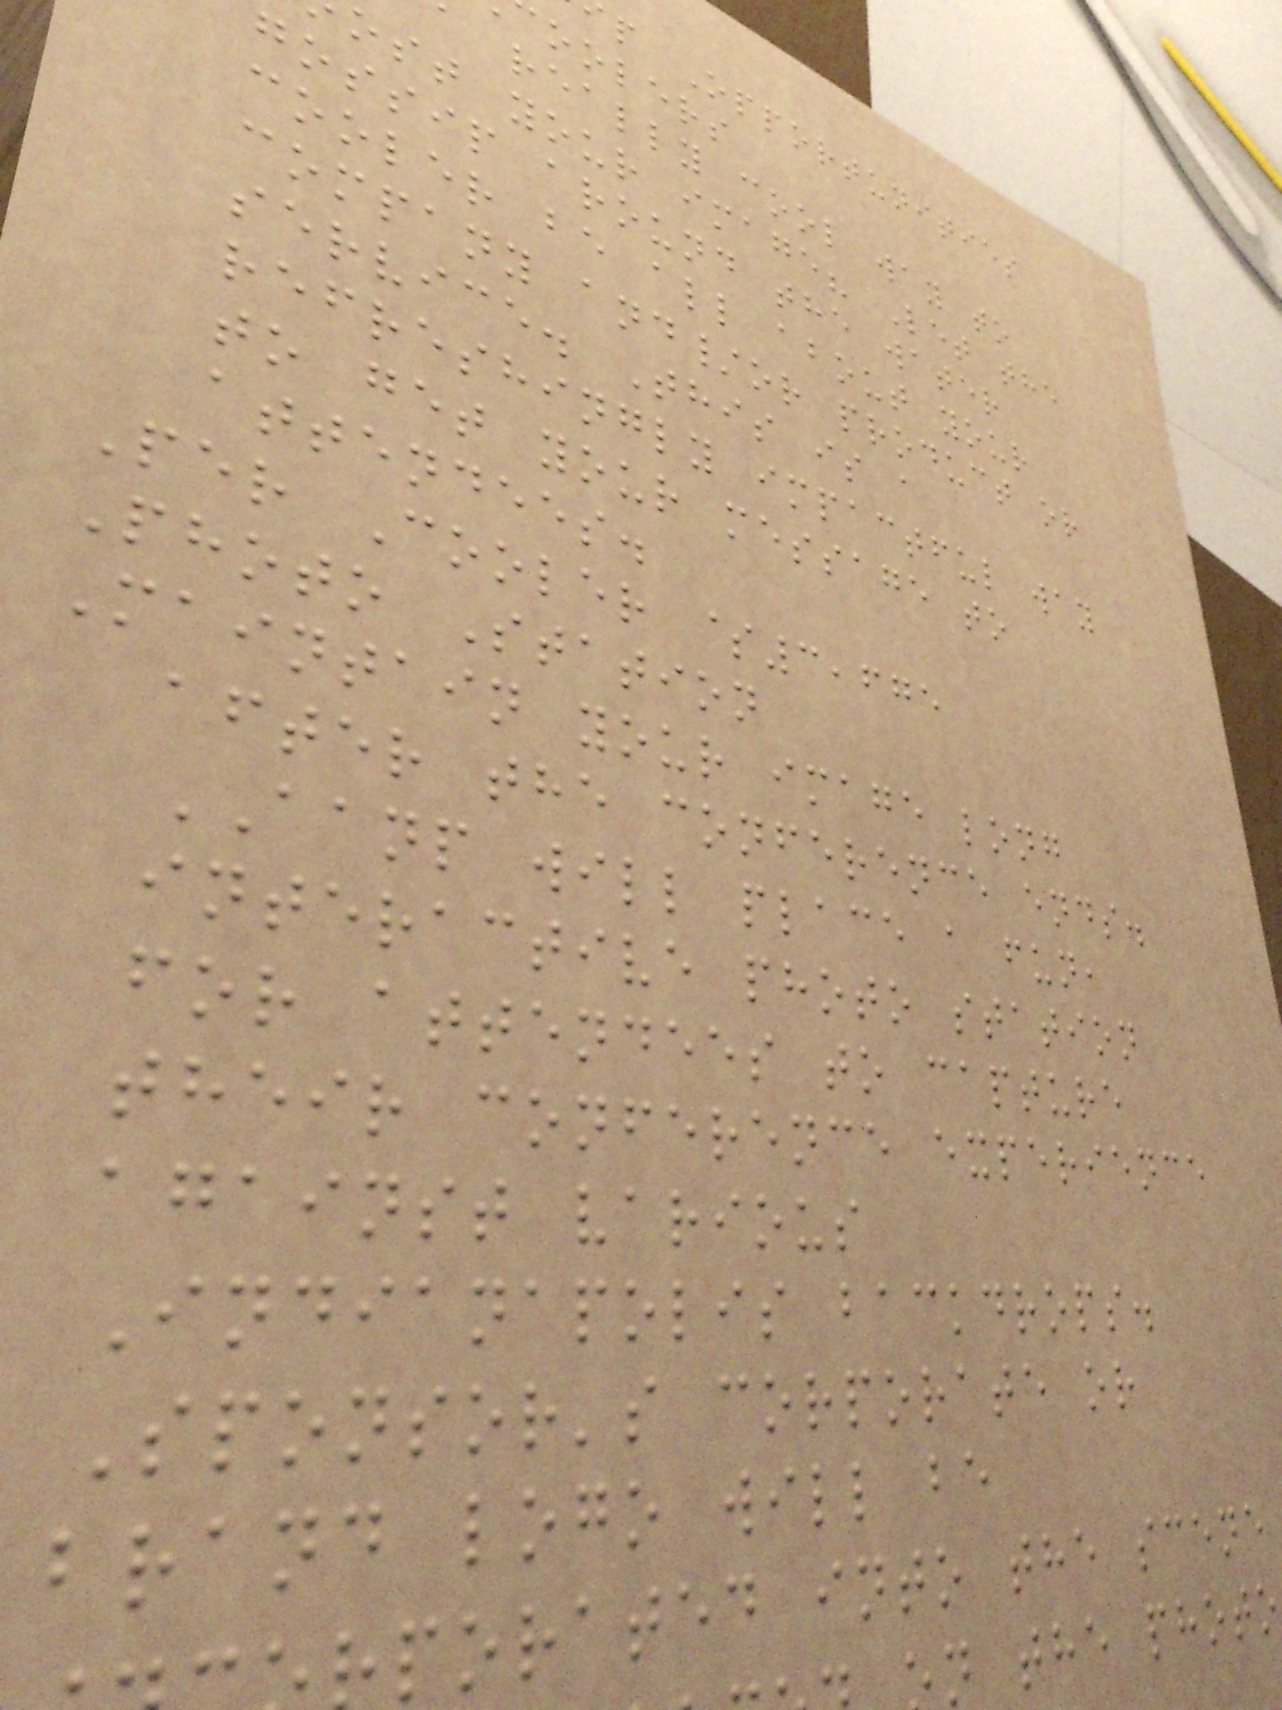p Opportunities
oolers
really cool way to
ost your image? Let the
gossip around the water
cooler be all about your
company and/or product or
service. This is a
refreshingly impactful way
to get your message to
attendees.
Per Cooler $3,675
Photo Station
Maintain your image long
after the conference ends.
AANP will place a fun,
interactive photo station
for attendees to capture
their conference experience
against various
Indianapolis backdrops.
Sponsor's corporate or
brand logo will be
porated into the scene
n the photo
